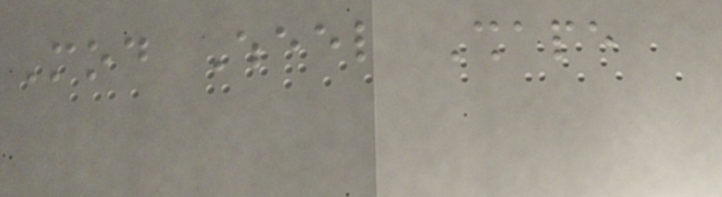Mod Wheel Shape
